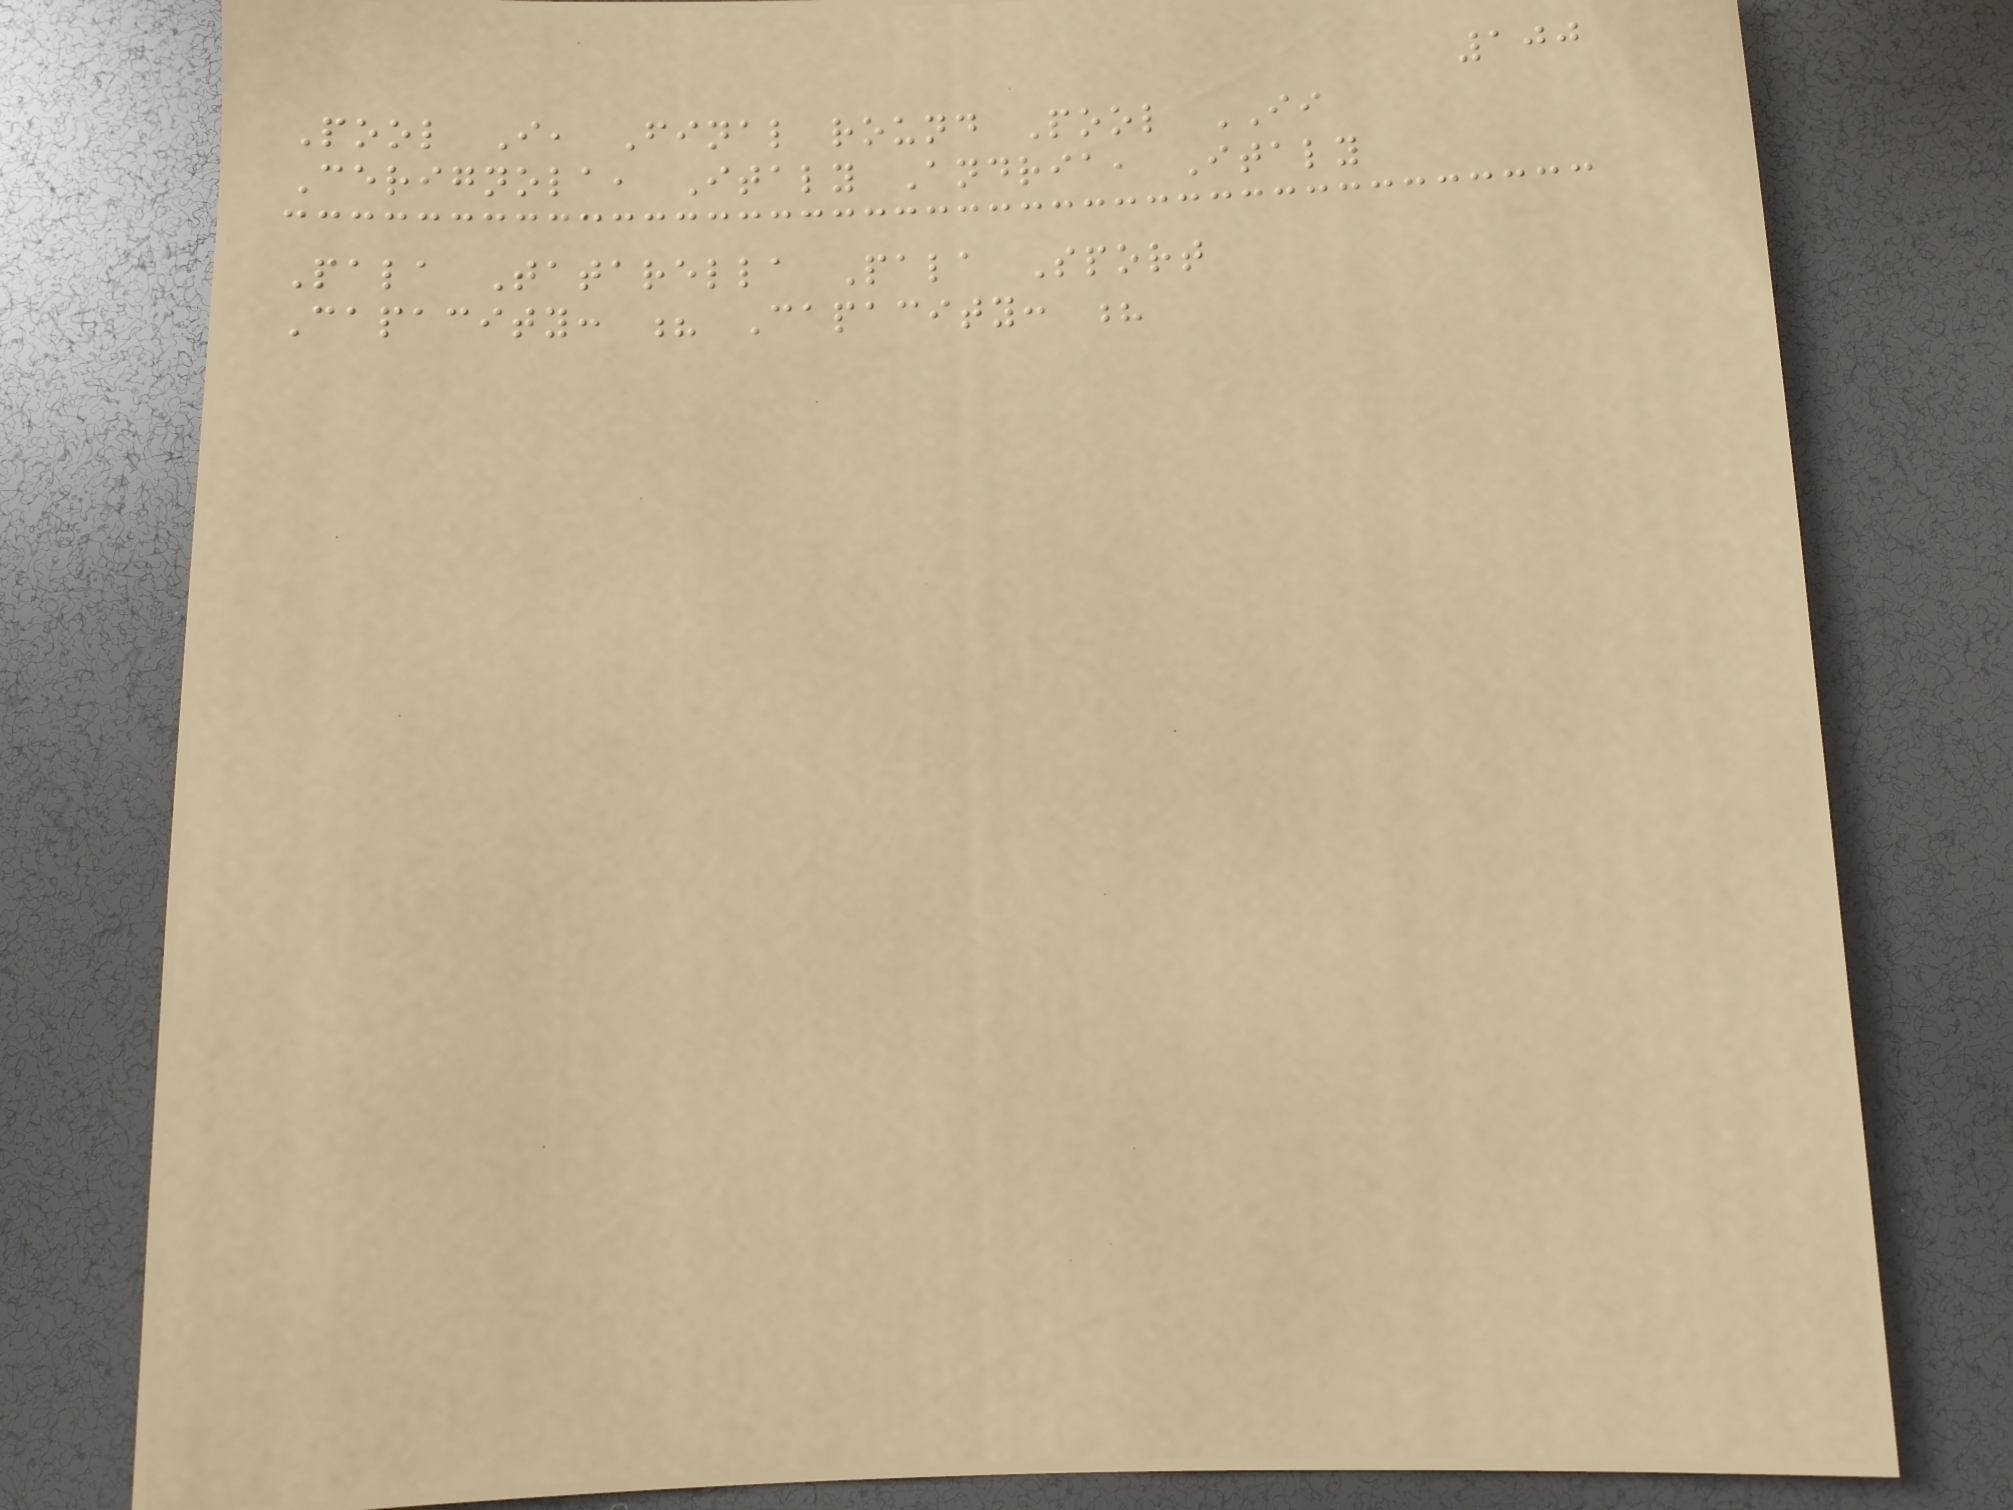100
Pool I, Final round Pool II
Cerignola, Italy Andria, Italy
Pala Tatarella Pala Sport
Capacity: ? Capacity: ?
